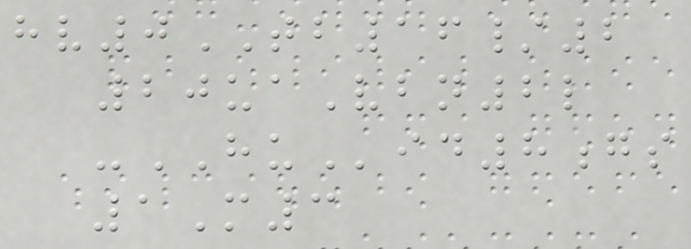hv0TB16/2
20uaVbn2l
-HUid8gs
1M3
